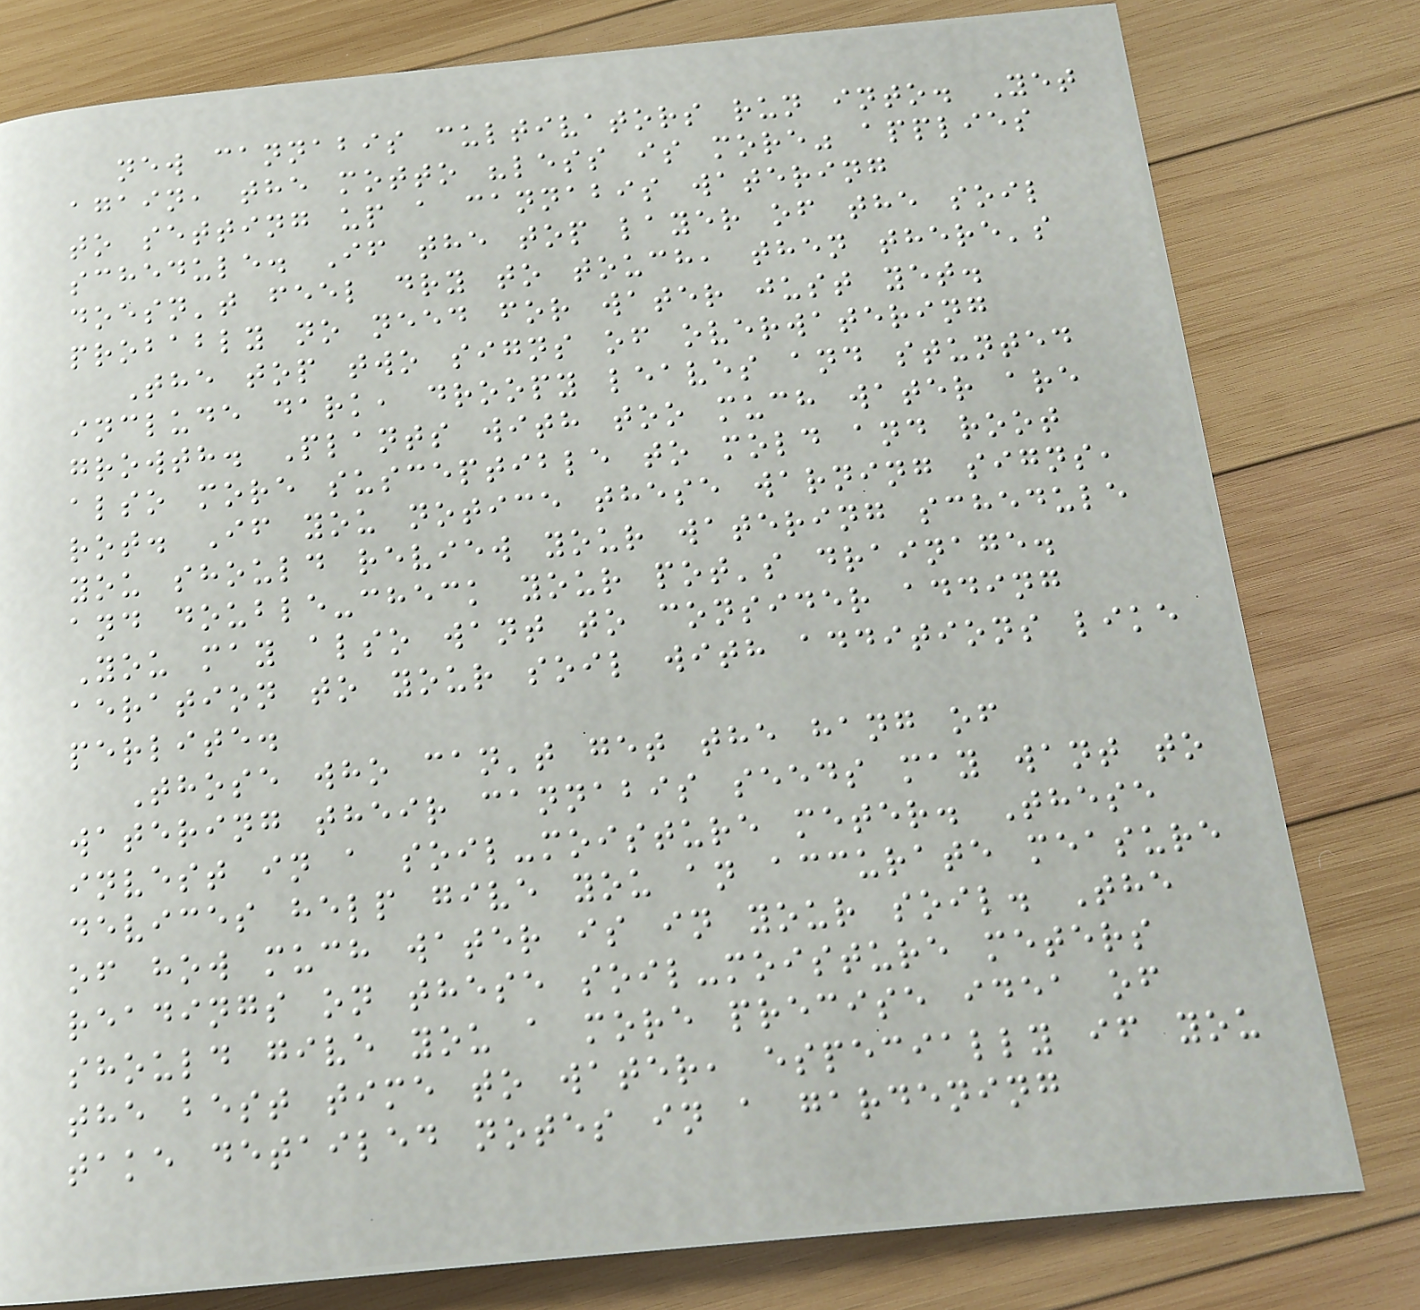new cannabis cultivators run into. Yet
again, the motto "less is more" applies
to setting up a cannabis watering
schedule. If the top layer of the soil
doesn't feel dry to touch, then there's
probably no need for water just yet.
The top two signs of overwatering
include dark, droopy leaves and stunted
growth. Plants with too much water are
also more susceptible to mold and root
rot. If you notice these warning signs,
you should review your watering schedule
and double-check your pot's drainage.
You may also want to consider adding
aeration to your soil with additions like
perlite.
Those who can't get the hang of
watering their cannabis seeds may want to
invest in a soil-moisture meter. These
devices help give you an accurate measure
of how much water is in your soil. The
readings on these soil-moisture meters
should give you a more precise idea of
the best time to water, especially if you
take detailed notes in a gardening
